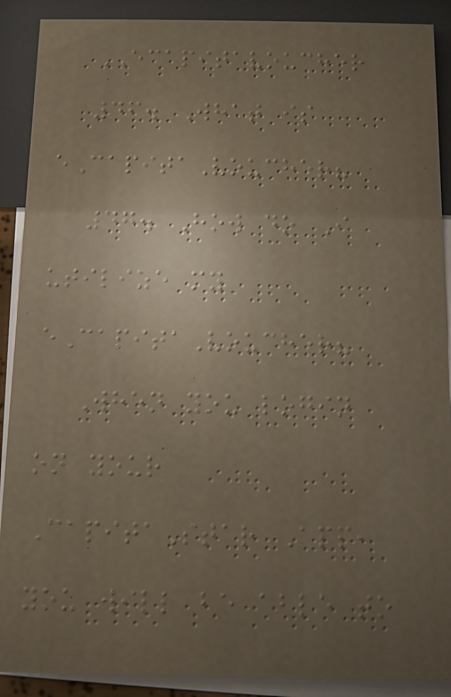ECAPITAVOUCHER
46. What is
eCapitaVoucher?
47. How do I
utilize my
eCapitaVoucher?
When you login
on your
CapitaStar App,
you will be able to
